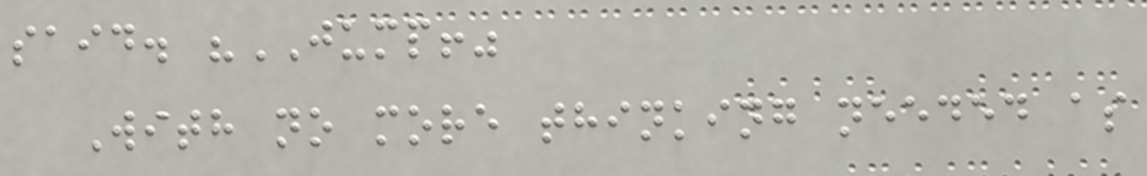said. "JUMP!"
With no more thinking needed as
